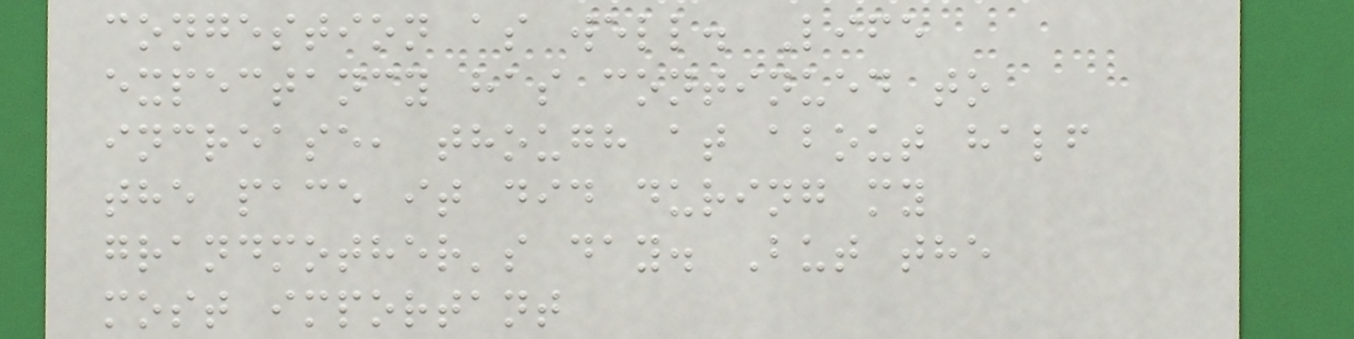congestion as well. Life
expectancy has continued to
increase, though at about half
the pace it did during my
grandmother's day. But the
most important
